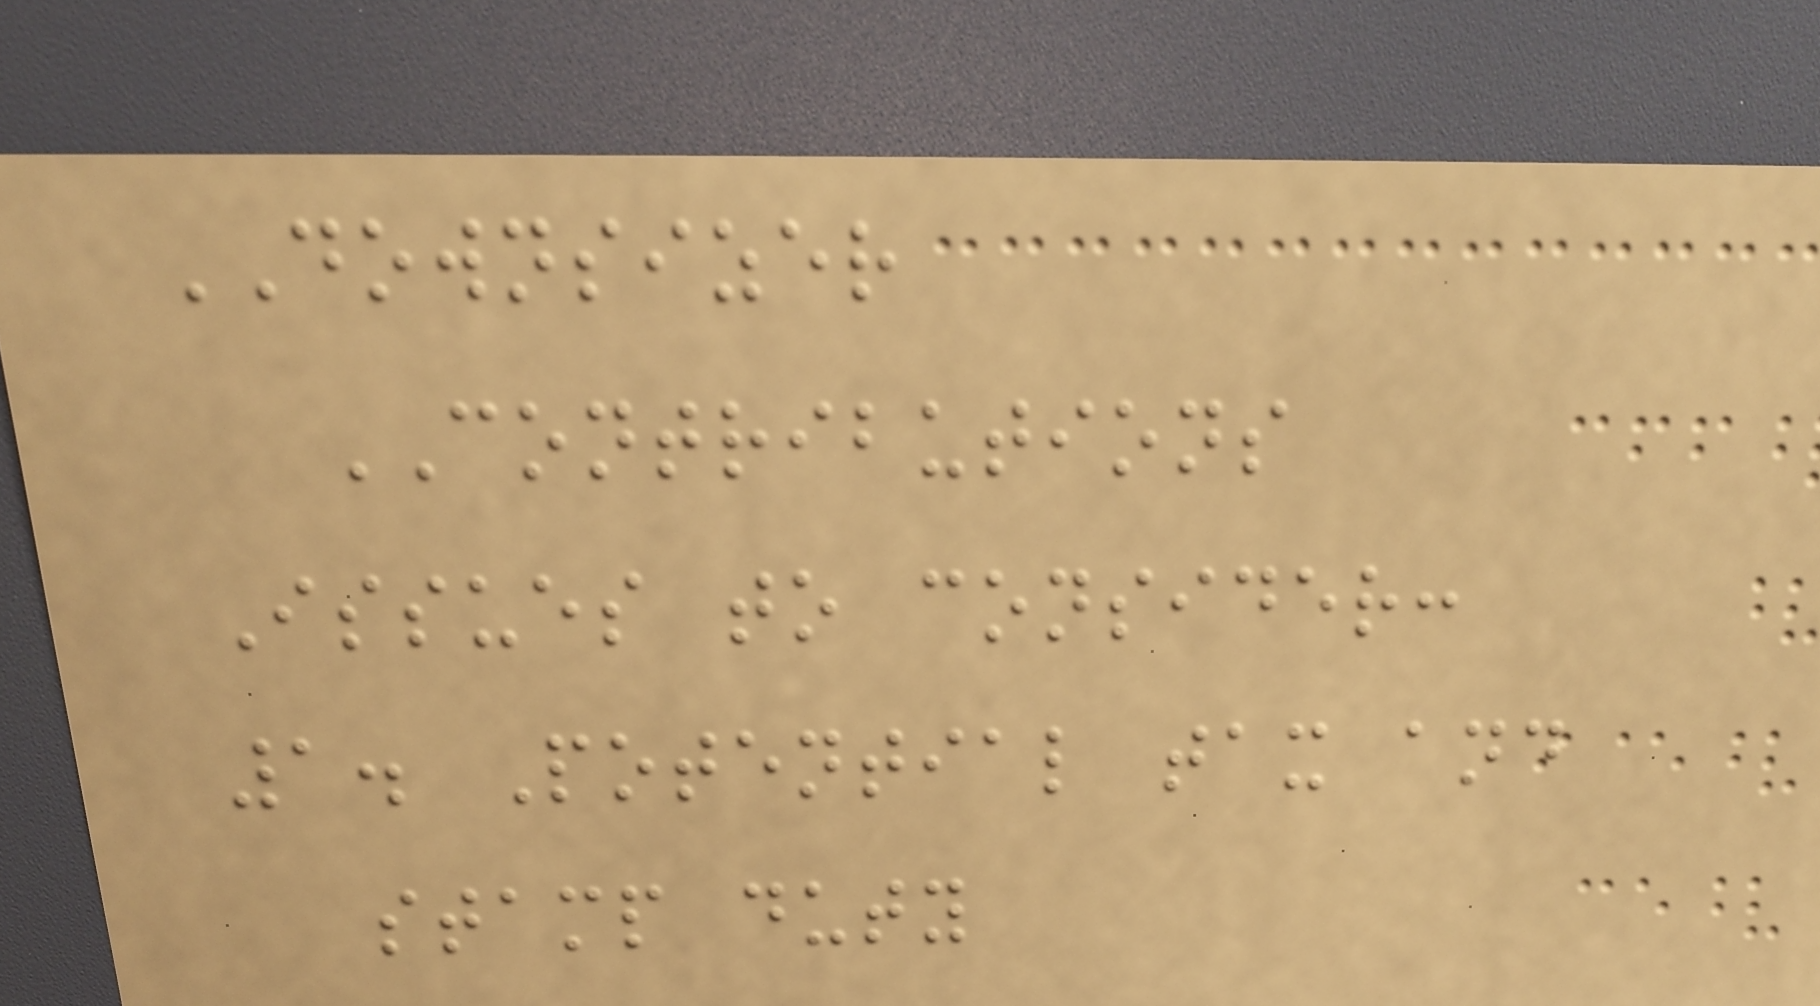DOWNSIZER
CONTRIBUTIONS
Issues to consider:
1. Potential tax and
stamp duty
